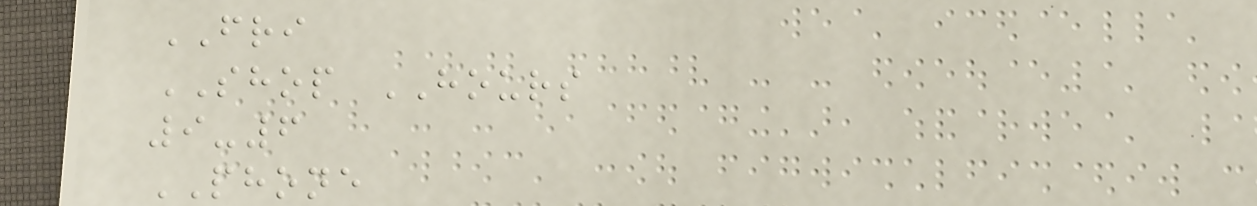FRI
SHOP HOURS
9-6
PHONE
